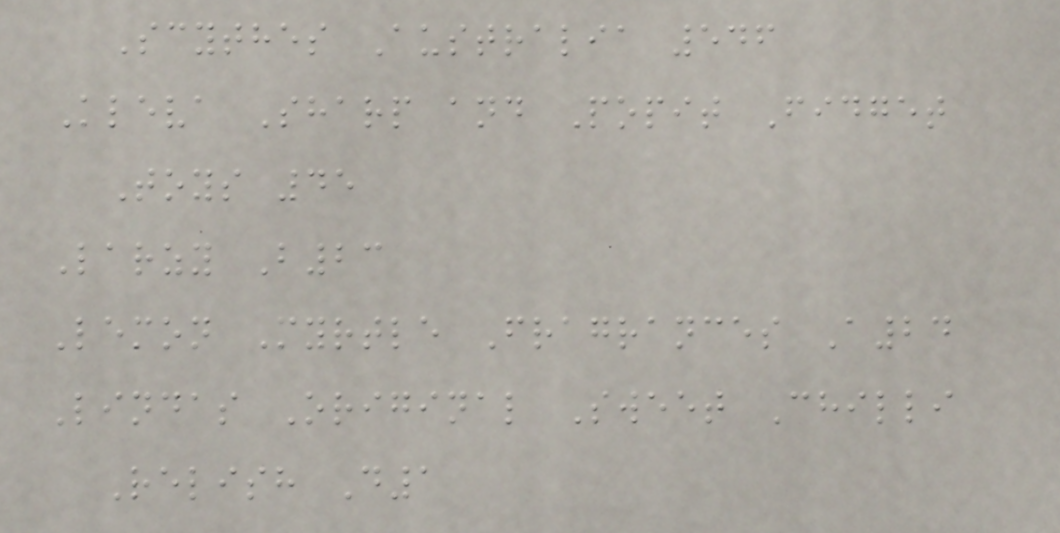Scythes Australia 546
Kleva Sharp and Popit Fidget
Toys 45
Larzy B23
Lemon Myrtle Fragrances A24
Lindas Original Sweet Chilli
Relish D1
